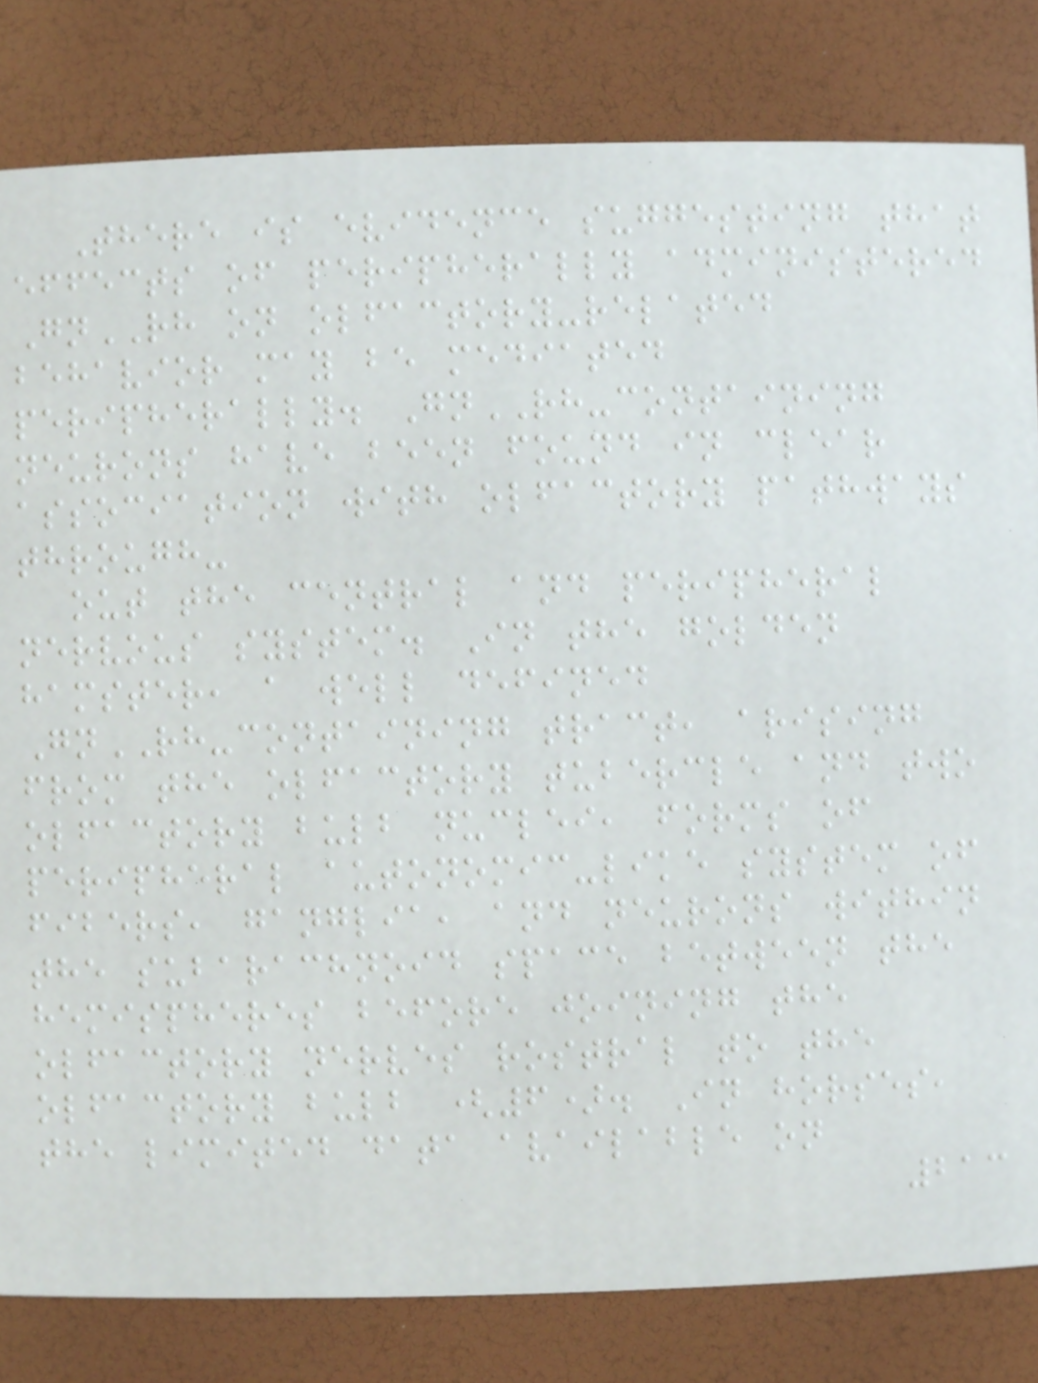There is evidence suggesting that
effects of peripherally administered
GnRH on olfactory-related
behavior may be mediated
peripherally. GnRH-containing
neurons have been found in clear
association with olfactory pathways
through-
out the central and peripheral
nervous system. In the golden
hamster, a well defined
GnRH-containing tract, arising
from the olfactory tubercle and two
olfactory bulb nuclei, forms of
peripheral autonomic-like system of
fibers, ganglia, and neurons within
the subarachnoid space between the
hemispheres before joining the
olfactory nerves rostral to the
olfactory bulb (6). In horses,
the limited data available on
213
